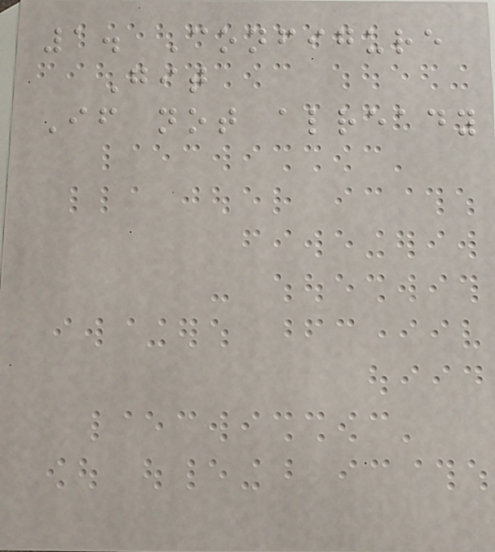1. Configure
Git
If not already
